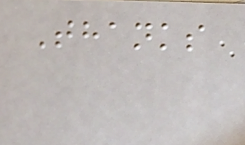Thanks
